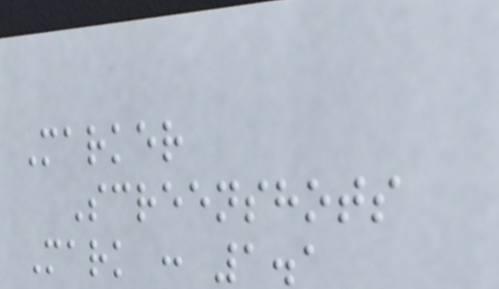Marker
Screenshots
Mark : 1.1
